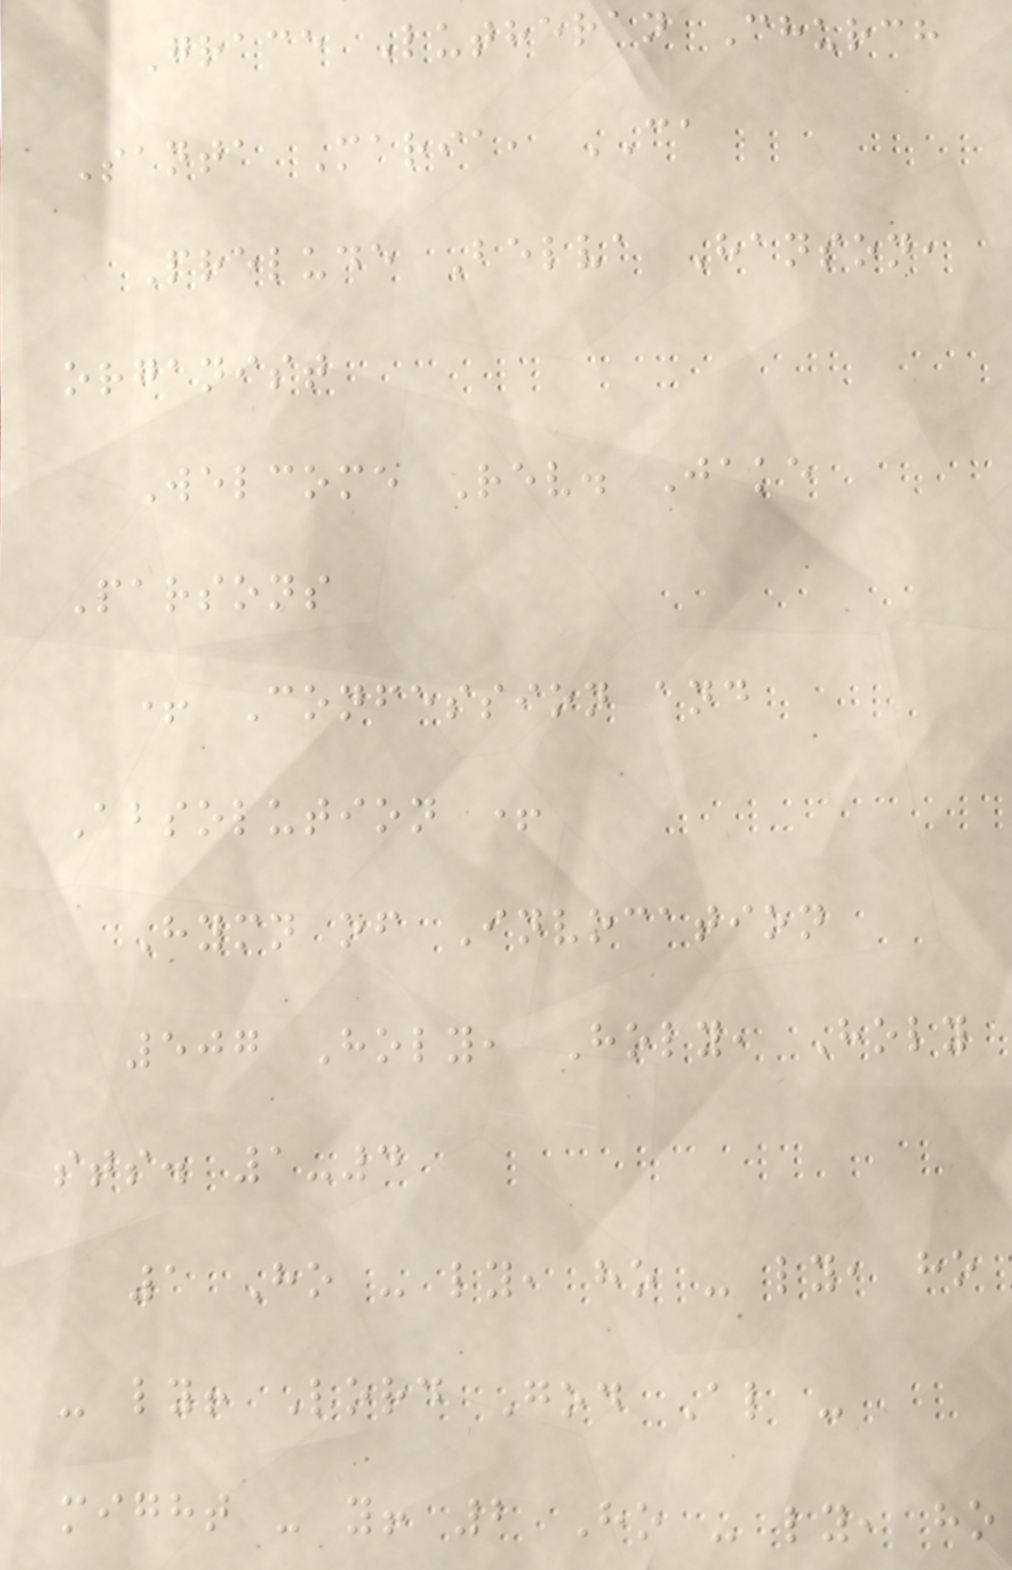Grace Lutheran Church
Santa Maria, CA
Prelude Belva Hanson,
organist
Welcome Rev. Jake
Parsons
+ Confession and
Absolution +
Hymn of Invocation
507 Holy, Holy, Holy
sts. 1-4
1 Ho - ly, ho - ly, ho
- ly! Lord God Al -
might - y! 2 Ho - ly, ho
